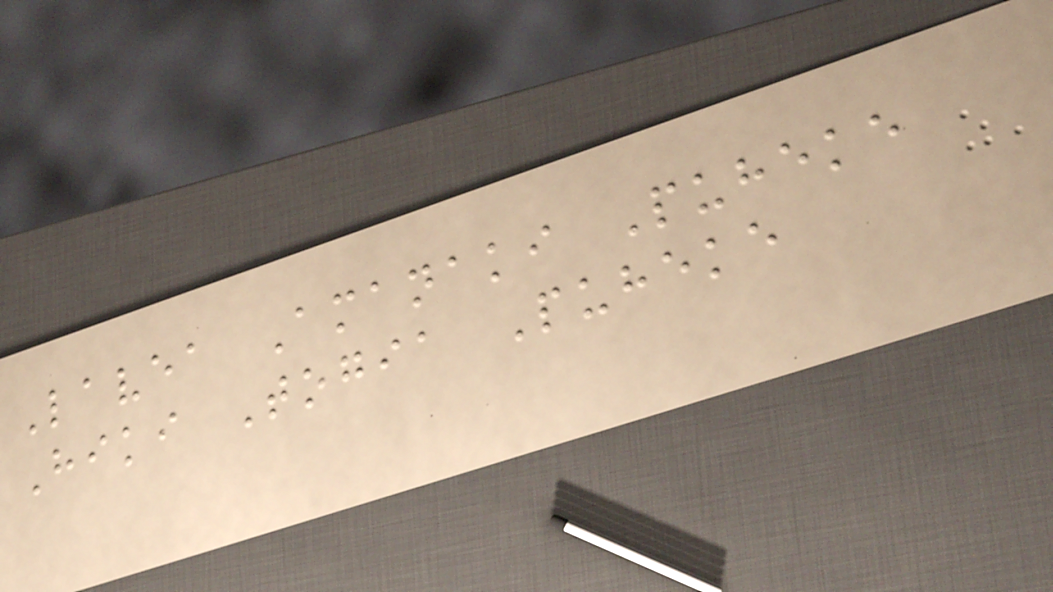Lavea Amanaki Puheke
Hiki Togia Puheke
